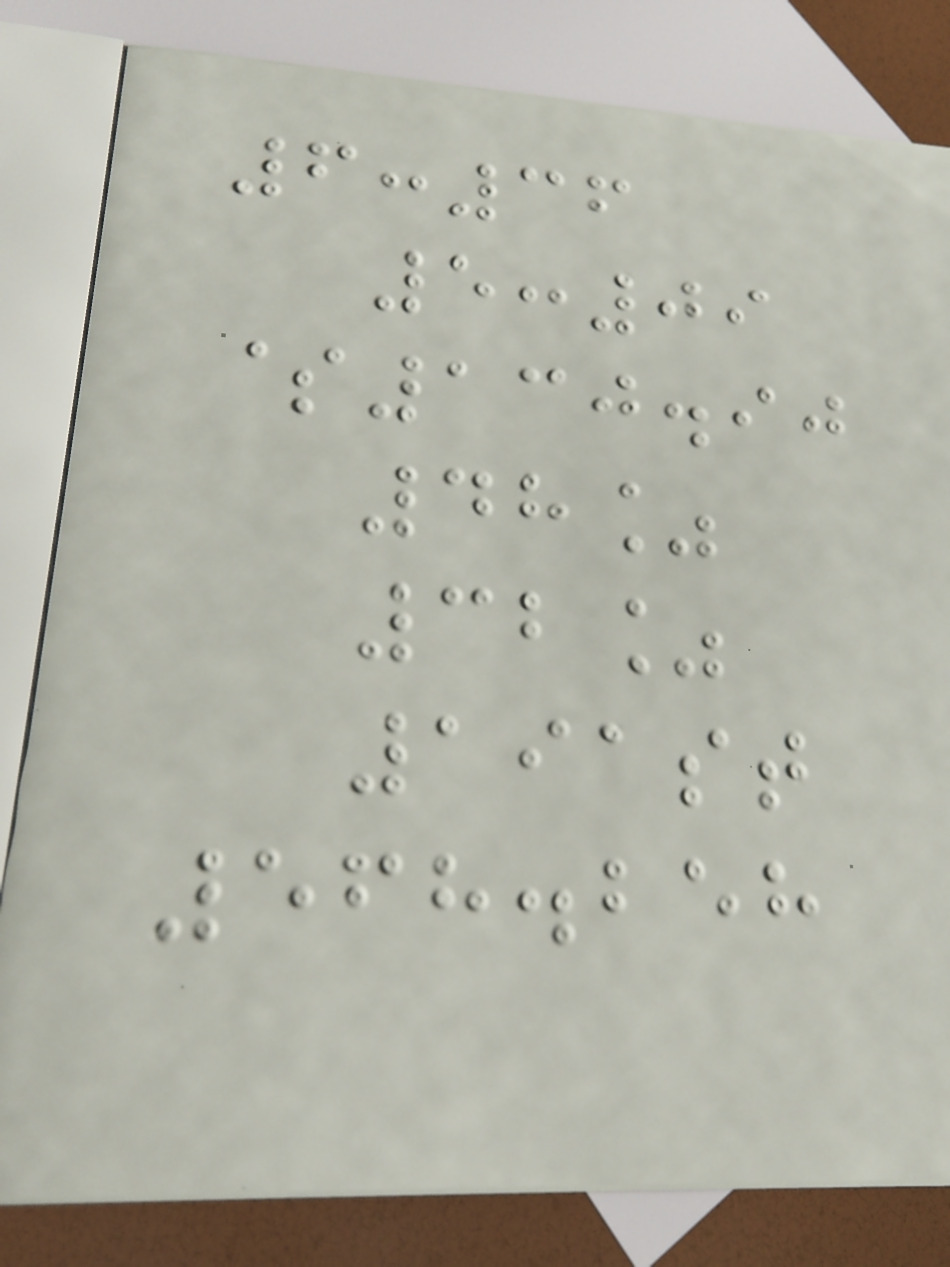6:36
5:09
$130.90
48%
32%
191st
568.258
